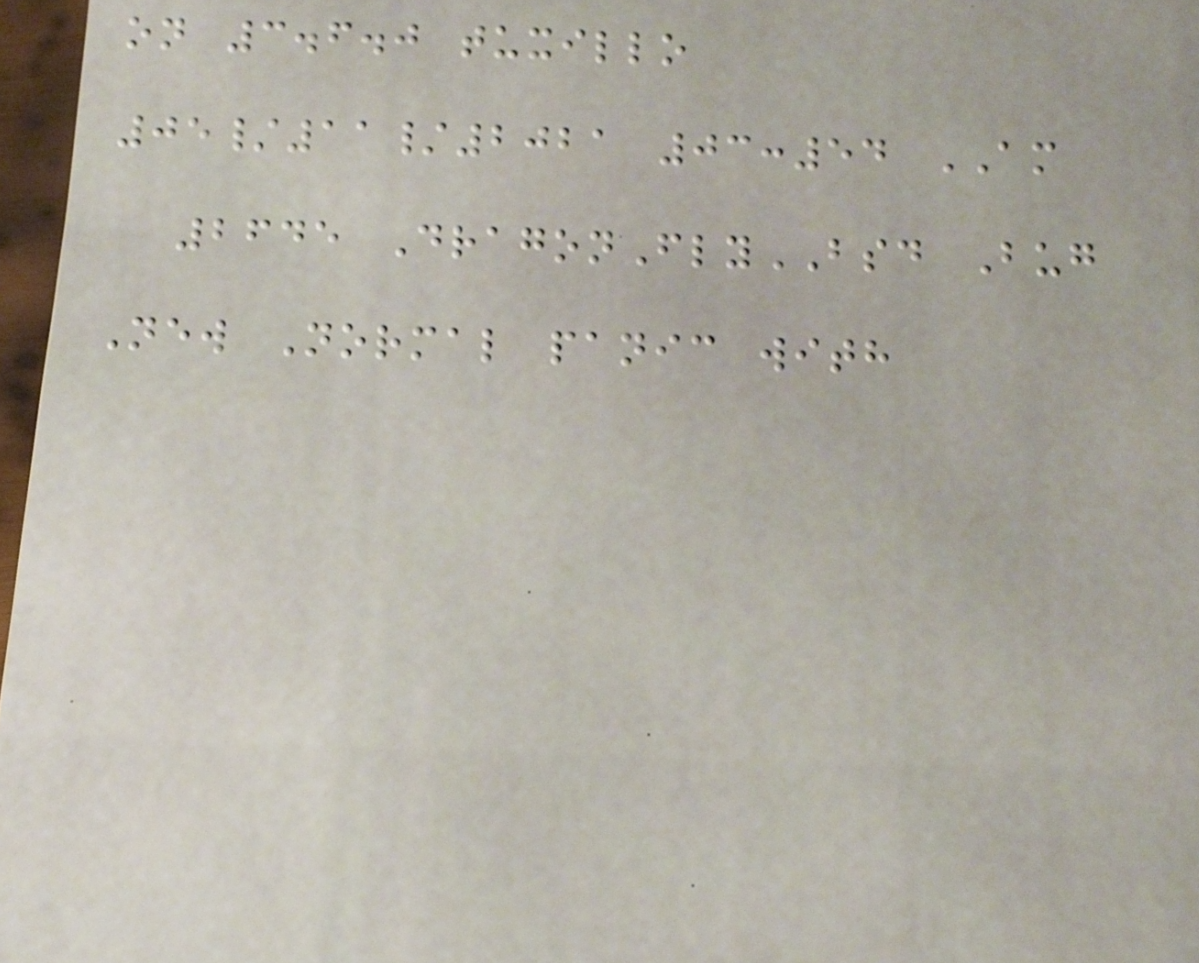on 3.6.0 tuxillo
05/11/2021 03:54 AM
2645 DragonFlyBSD Bug
New Normal panic with
